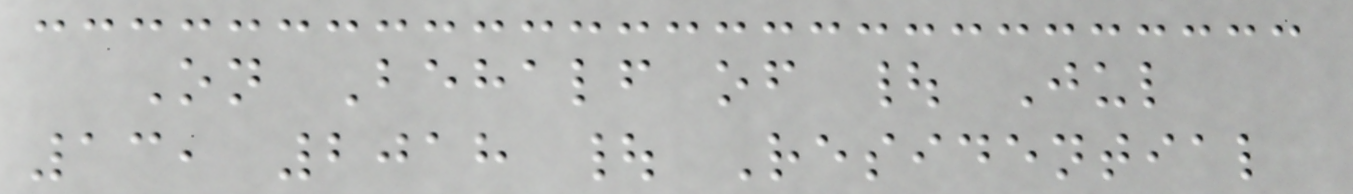On Behalf of | Jul
13, 2018 | Residential
